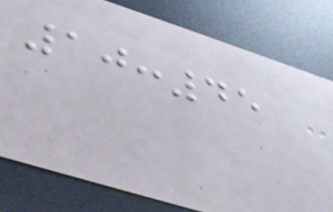10:45
